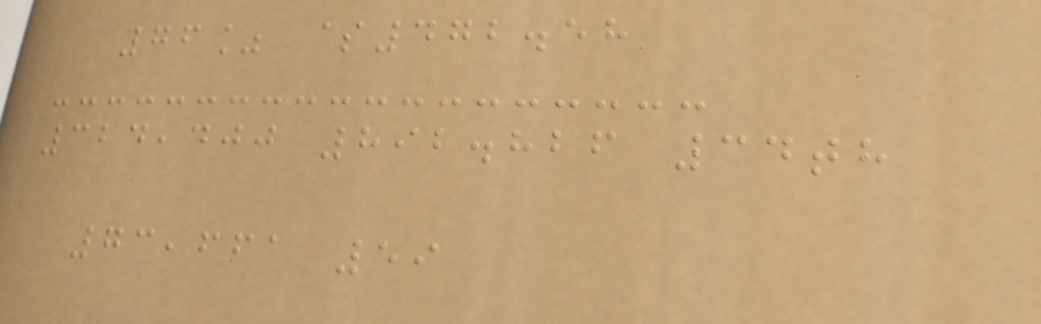76% $472.58
324,400 892.826 34th
73,661 59
